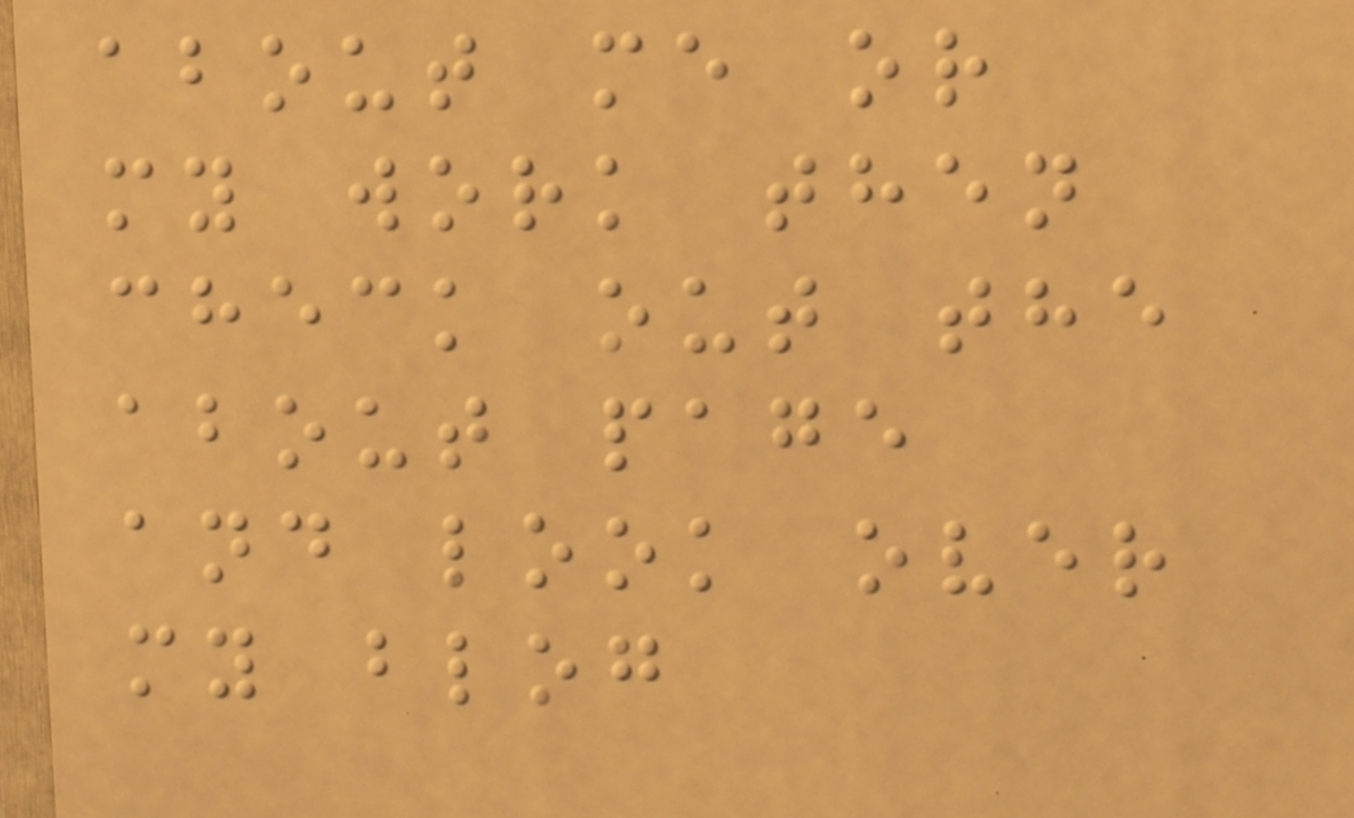about me or
my work then
check out the
about page
and look over
my blog
